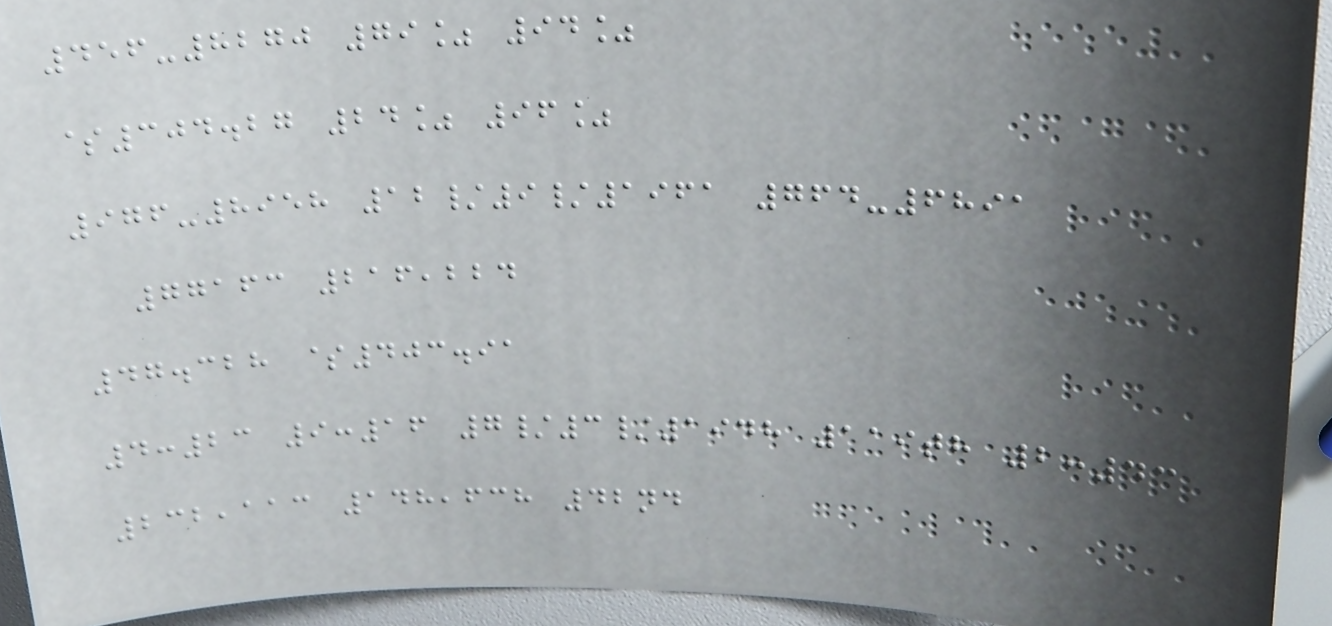456-8270 79% 94%
$304.27 24% 96%
976-8958 12/9/1961 764-6891
77163 216,224
47.328 $403.91
4:23 9:16 7/3/1948 119th 2:43
232,113 148,638 42nd
